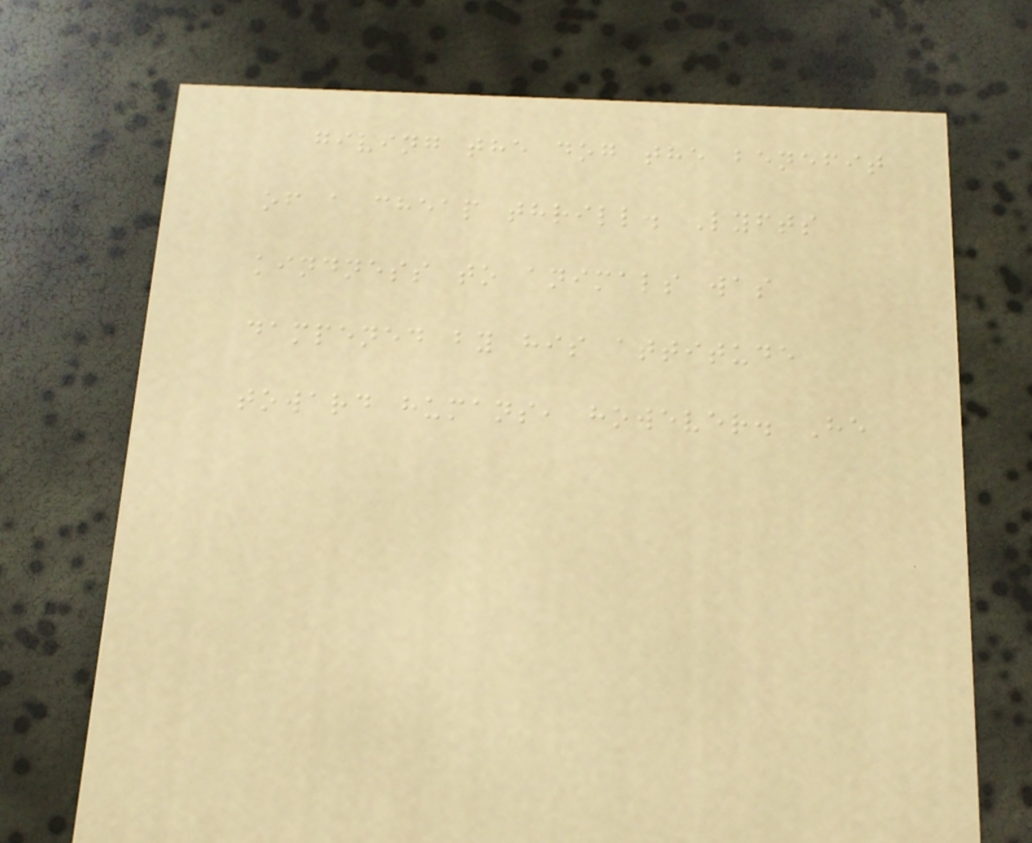giving the dog the benefit
of a cheap thrill. Lyfts
kindness to animals was
dampened by his attitude
toward humans, however. He
